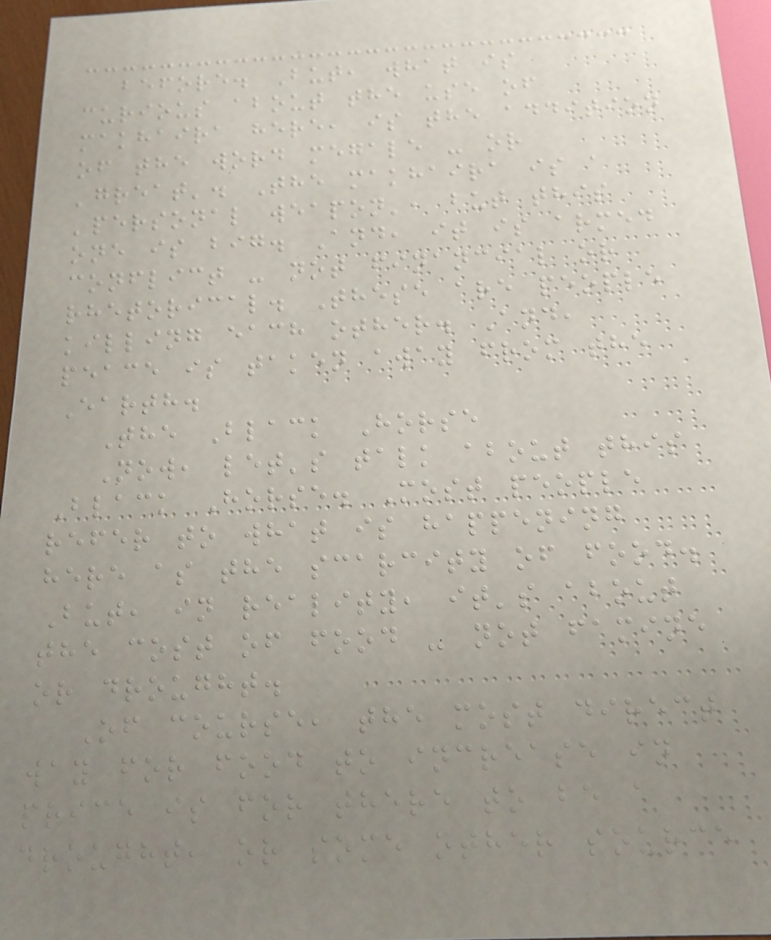before. But, what is
curious about the use of
makhaira here, is the addition
of the word megale - or
'great'. The makhaira is a
'personal weapon', but this
one is big. And, it is armed
conflict - not financial or
rhetorical. These are people
killing each other. And,
peace is taken away from the
Earth.
The Black Horse
Now, let's talk about this
Black Horse. Most people
refer to what is happening
here as the scarcity of food.
But, in reality, it's about
the cost of food - not famine
or drought.
Of course, the most direct
way for food to increase in
price is for there to be a
drought, or some other source
